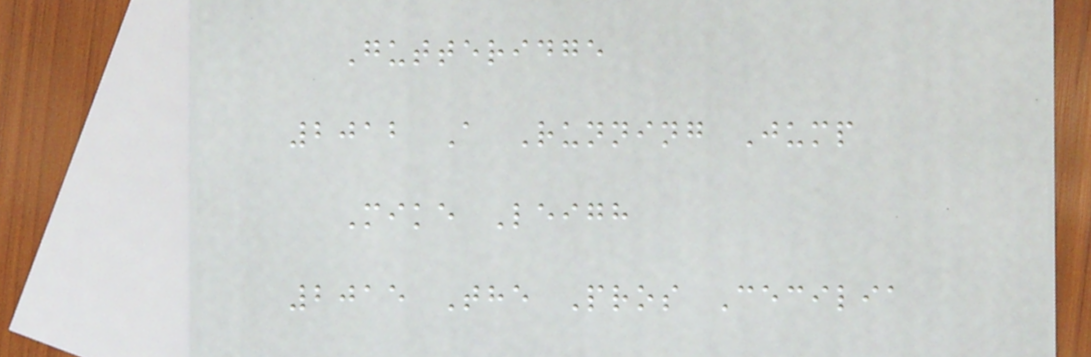Gutteridge
2012 A Running Jump
Mike Leigh
2015 The Pros Cecilia
